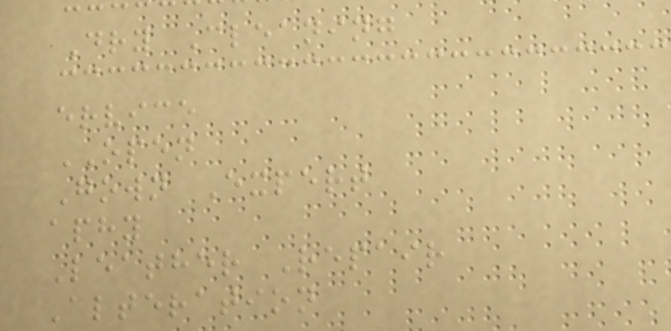Dry Cleaning
ervice
OPEN
Gown Expert
aphy
Leather Repair
Alteration
